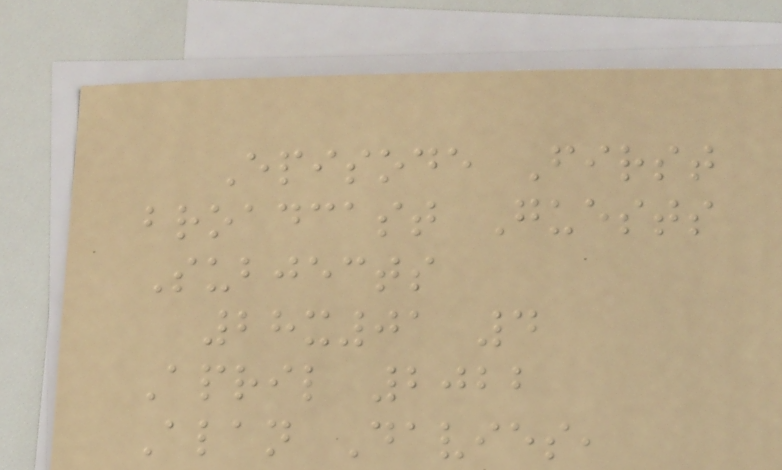Episode First
broadcast Guests
Subjects
28x01 4
April 2022
Alan Davies,
